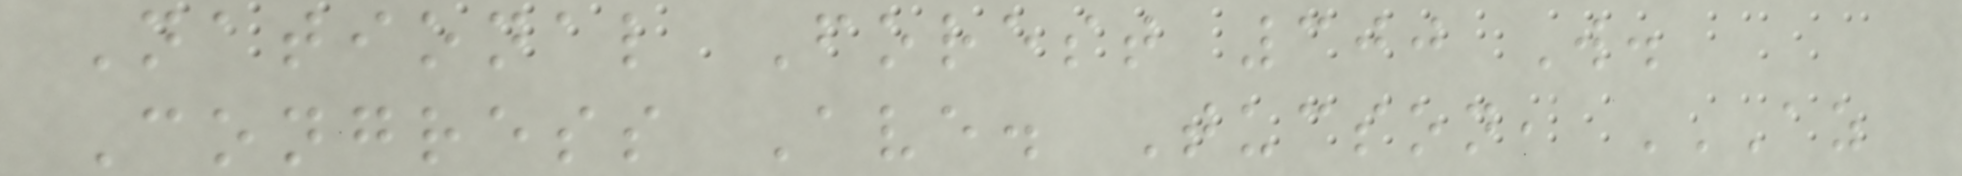National Forest 300 W.
Congress Ave. Tucson, AZ
